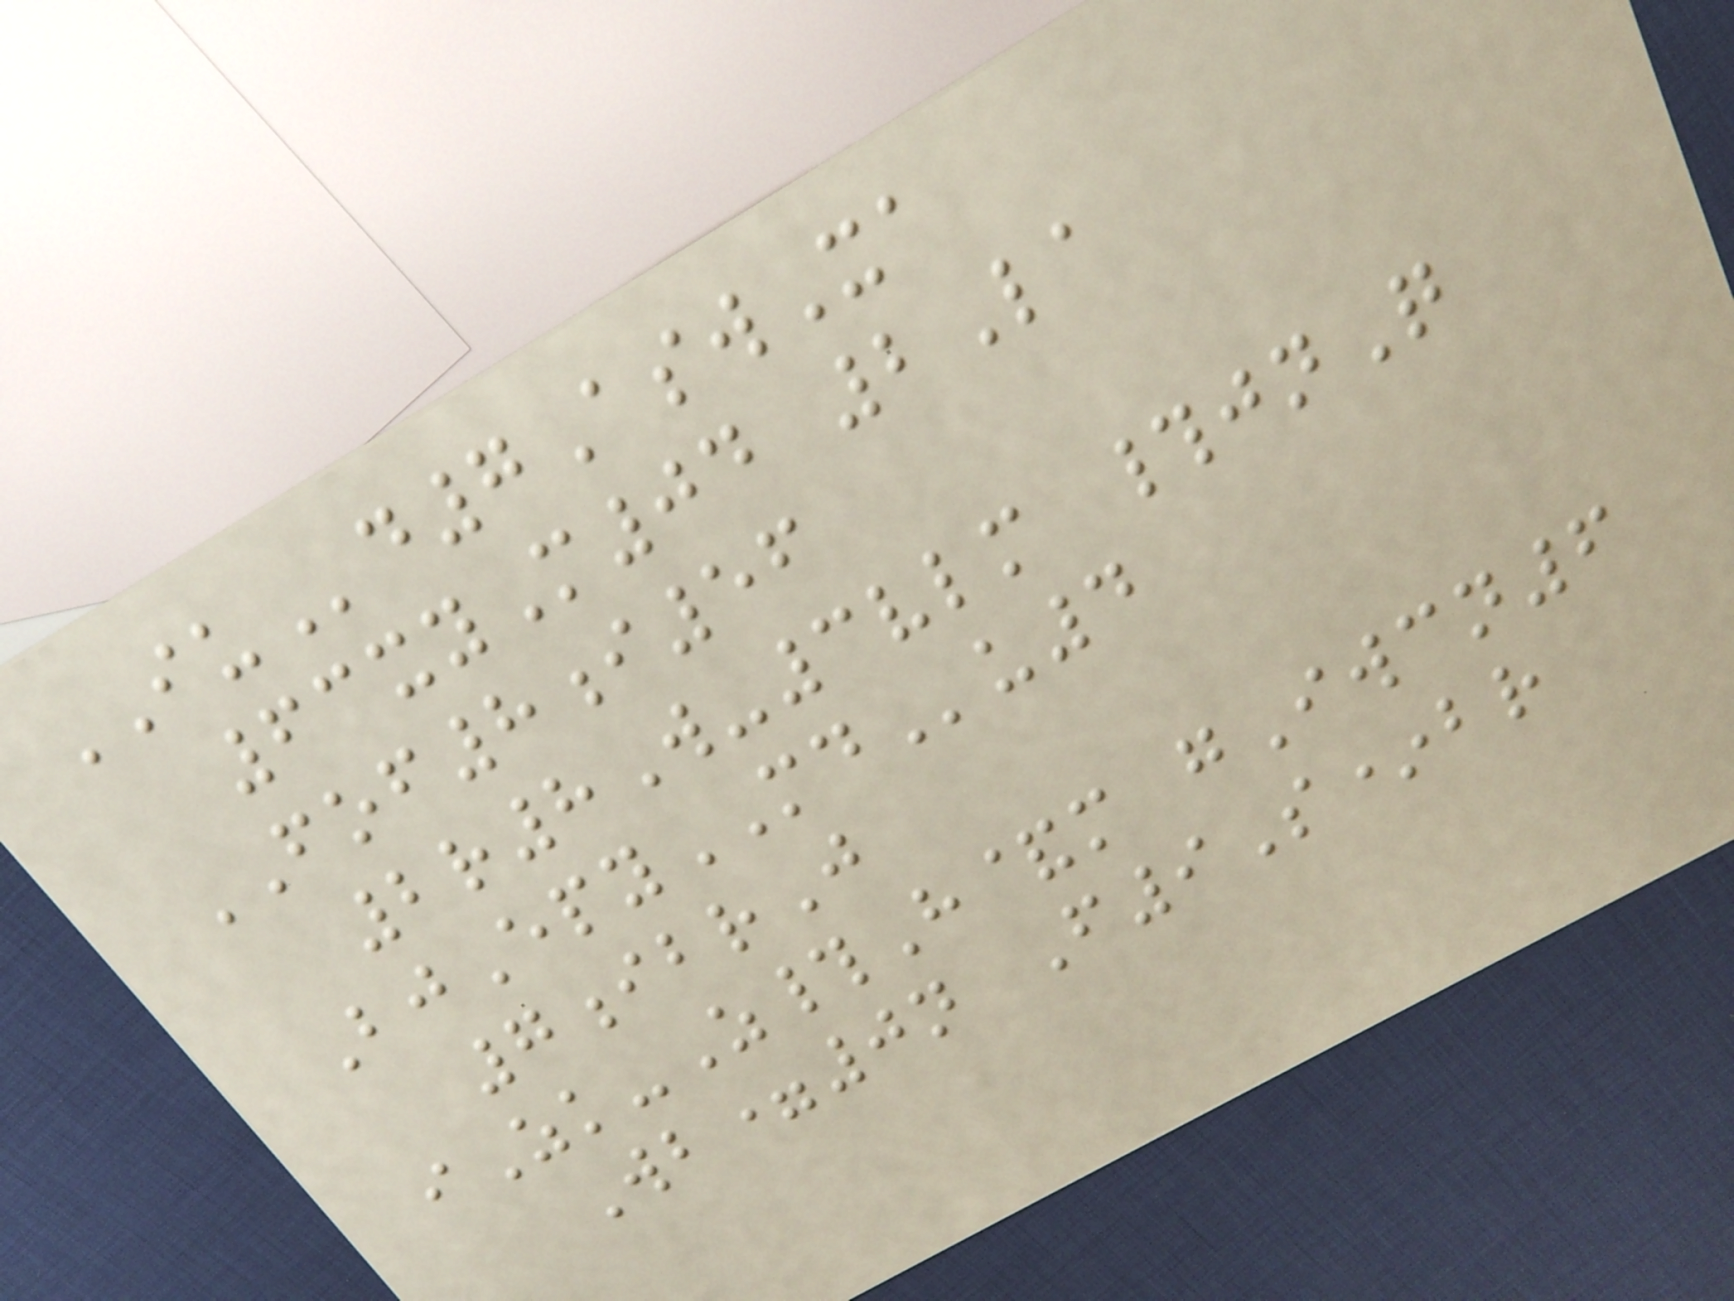IUd7AswXa
63xyM04 2La
FOF8i56
2r8W-3vlm #jnQ
BjEpyMDu4
7ibrJ
iZk-Z#H&m gIwcn6
Wb=0n F9S*br
